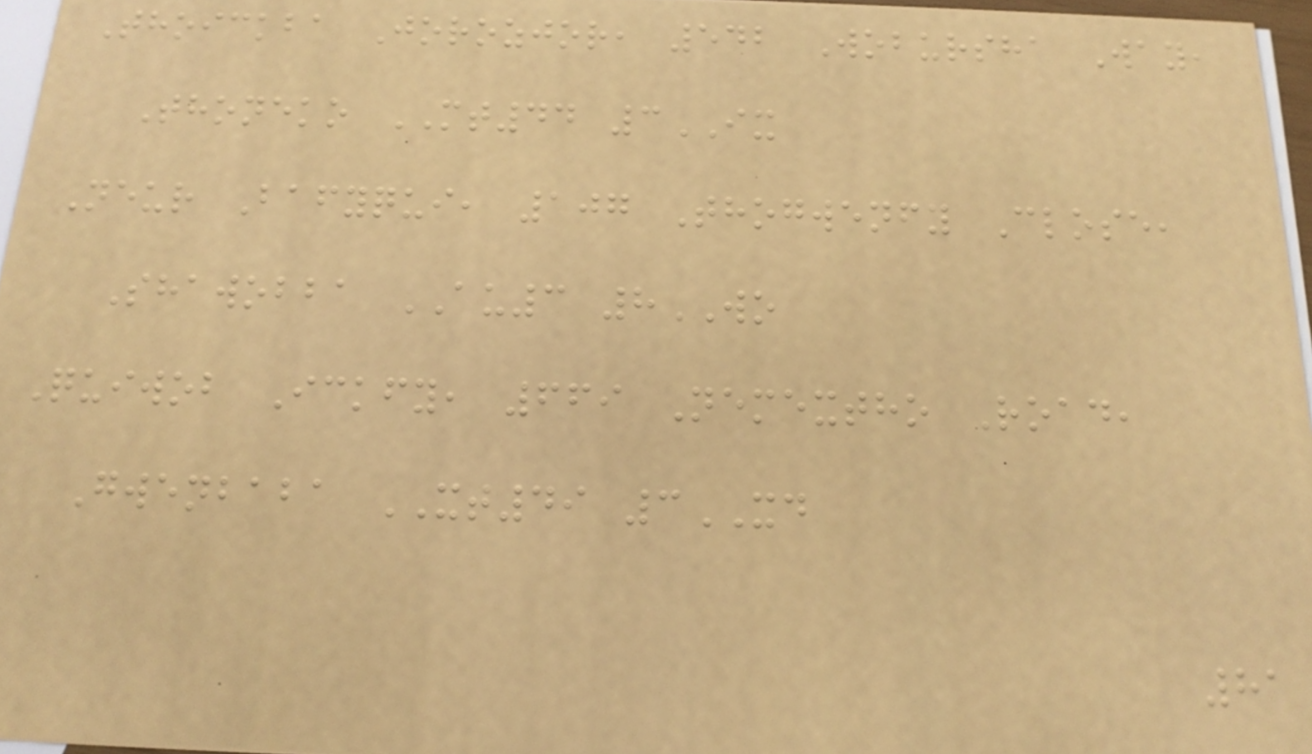Thoickba Jorozjor, 542 Wobursha Way,
Thoneko MT44 3IX
Neur Bafyqui, 107 Thogwenfy Close,
Shawobba AU3 8WO
Quiwob Ickfy, 669 Nemextho Road,
Gwenbaba XT49 3XD
81
